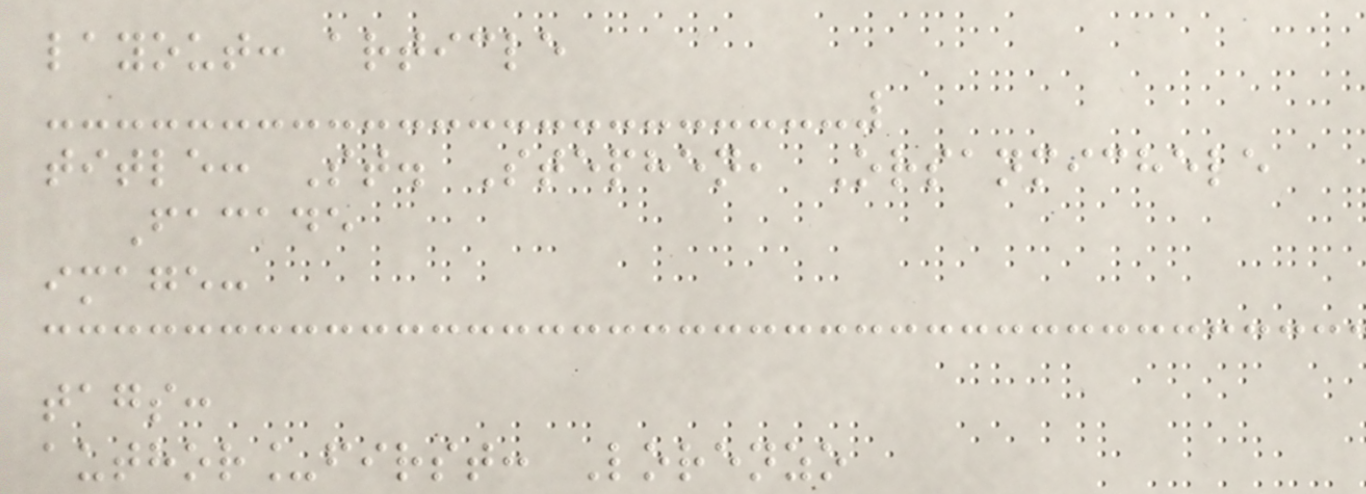layout: article
title: St. Stephen, Orsanmichele
Facade
image:
tags:
author_first: Lorenzo
